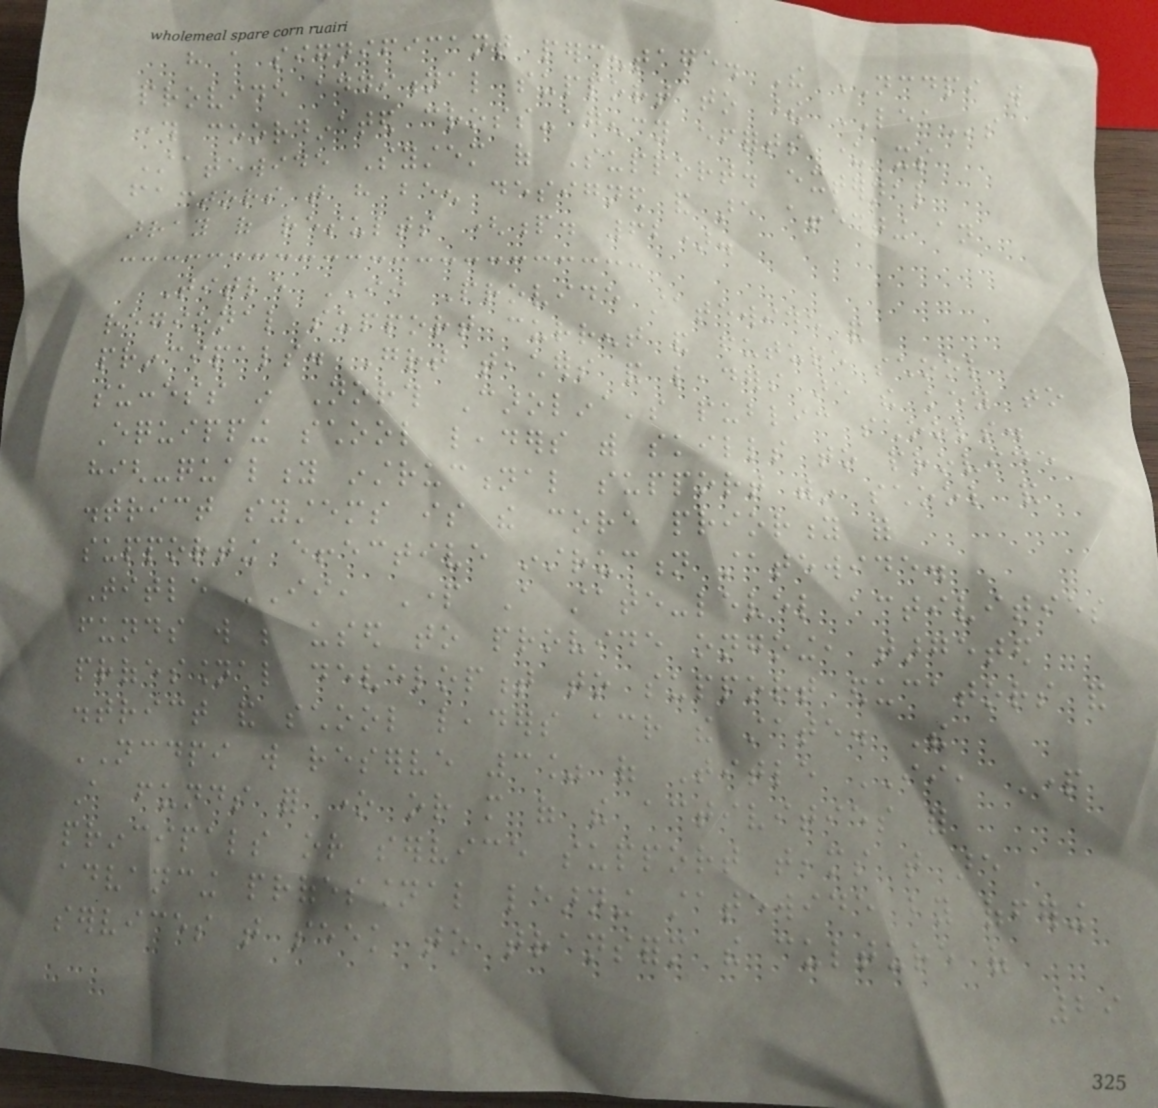have a significant percentage. The NCDPI will
provide additional support to these LEAs
through coordinated cross-agency efforts under its
Statewide System of Support. external
factors that have been designed and are affecting an
array of results (p. 62).
Title II Provide statewide and
regional support current and future school
principals. Great teachers and leaders are the key to
success in North Carolina's public schools.
Equipping school leaders with skills to provide
high-quality instructional support within school and
district systems is the core priority for
supporting effective instruction statewide.
Title II, Part A state-level activities
funds will be used to provide ongoing, targeted
professional development to support educators and
district and school leaders across the state. The
NCDPI will reserve 3% of Title II, Part
A funds for one or more of the activities for
principals or service support teams that are
advancing professional learning statewide by offering
services that seek to transform the culture of
29
